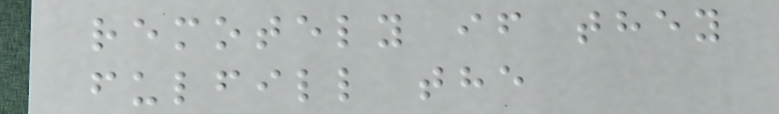remotely if they
fulfill the
